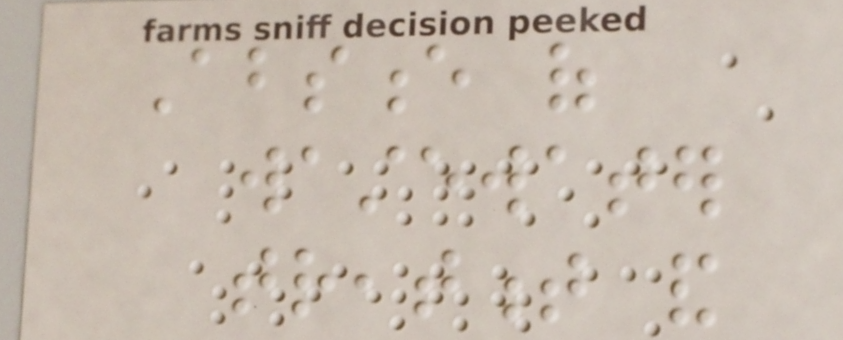Absence of
wastewater
treatment and
